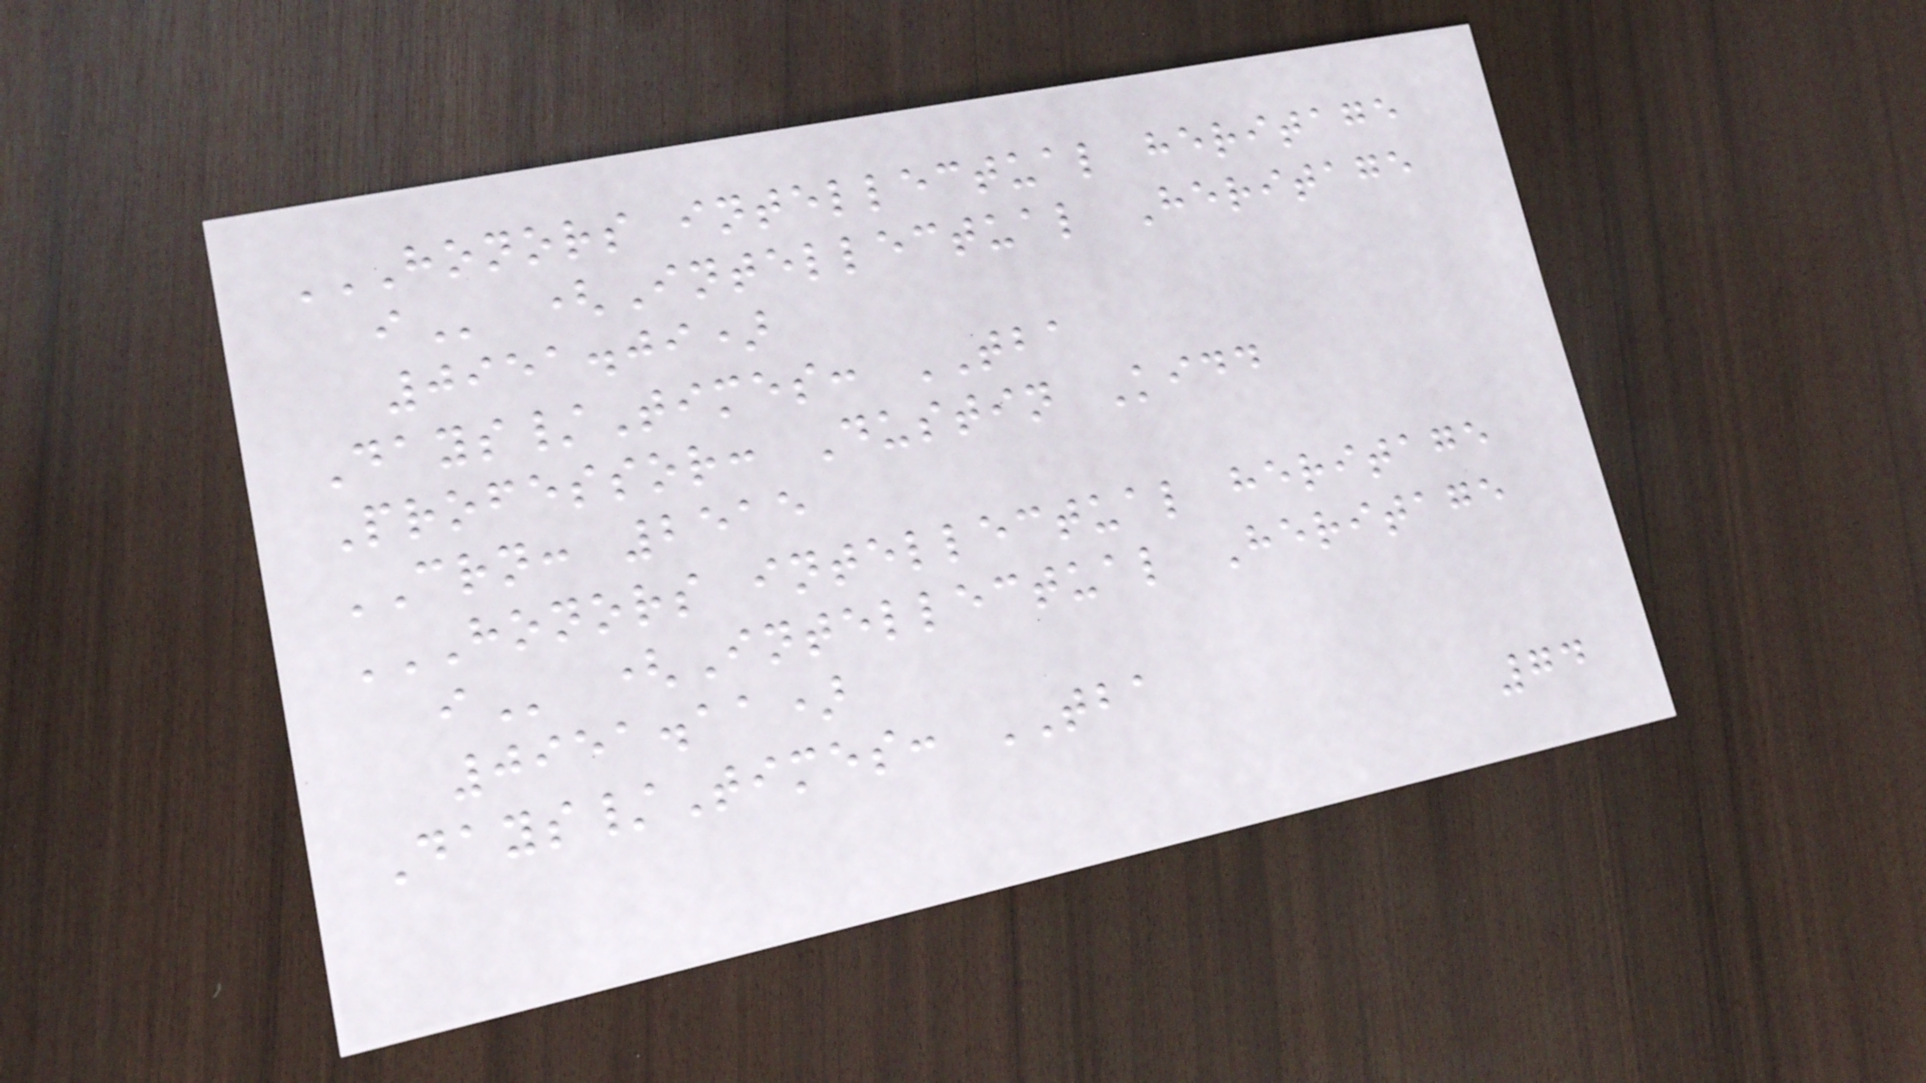HONORS INTELLECTUAL HERITAGE
I (Intellectual Heritage
0951.09)
Days/Times: TBA
Professor: Dustin Kidd
CRN: 2515
HONORS INTELLECTUAL HERITAGE
I (Intellectual Heritage
0951.11)
Days/Times: TBA
74
